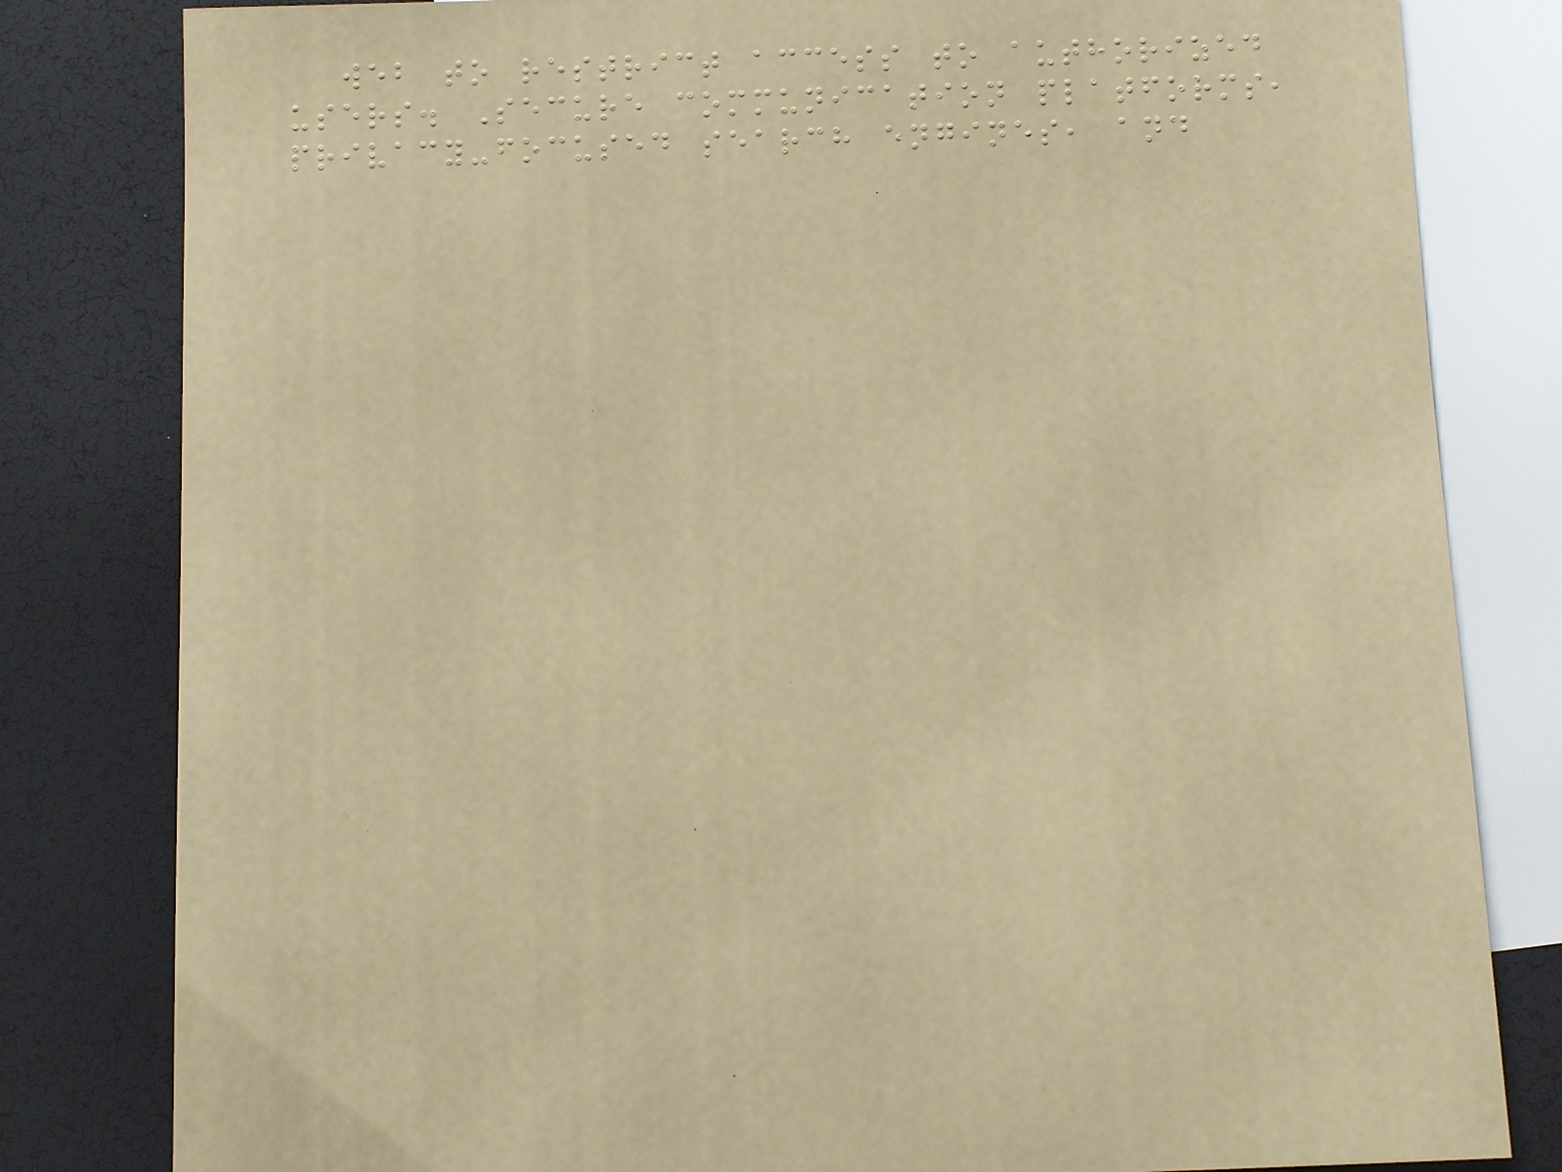web to restrict access to authorized
users. Secure communication platforms,
privacy-focused search engines, and
